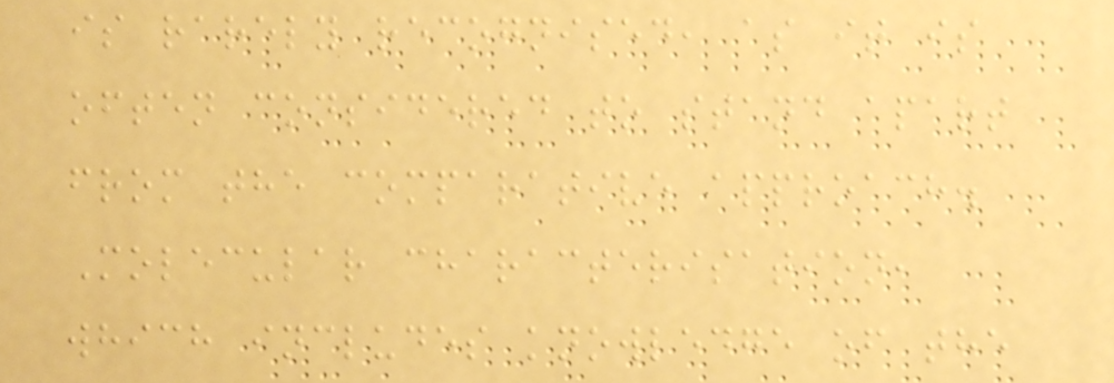is rarely recognised, as it is
often considered to stand apart
from the comparative approach.
Molecular characterisation,
which includes knowledge of the
